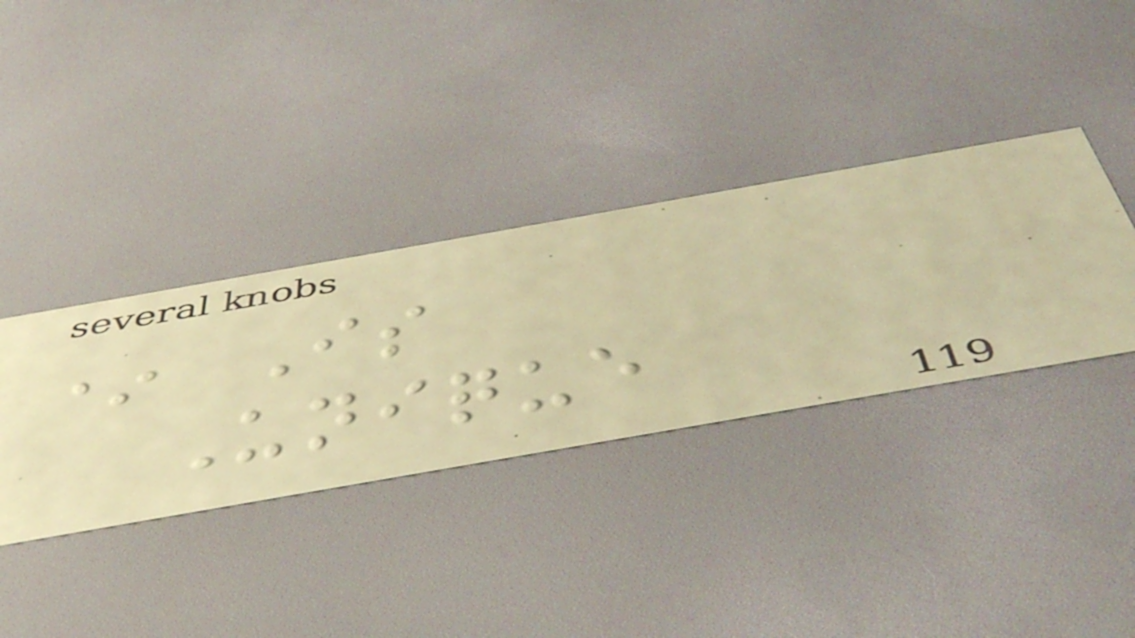* Is
Unique
